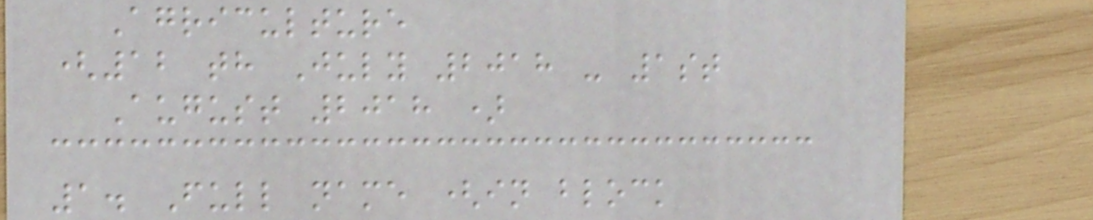Agriculture
(12 th July 2018 - 1st
August 2018 )
1. Full name (in block
